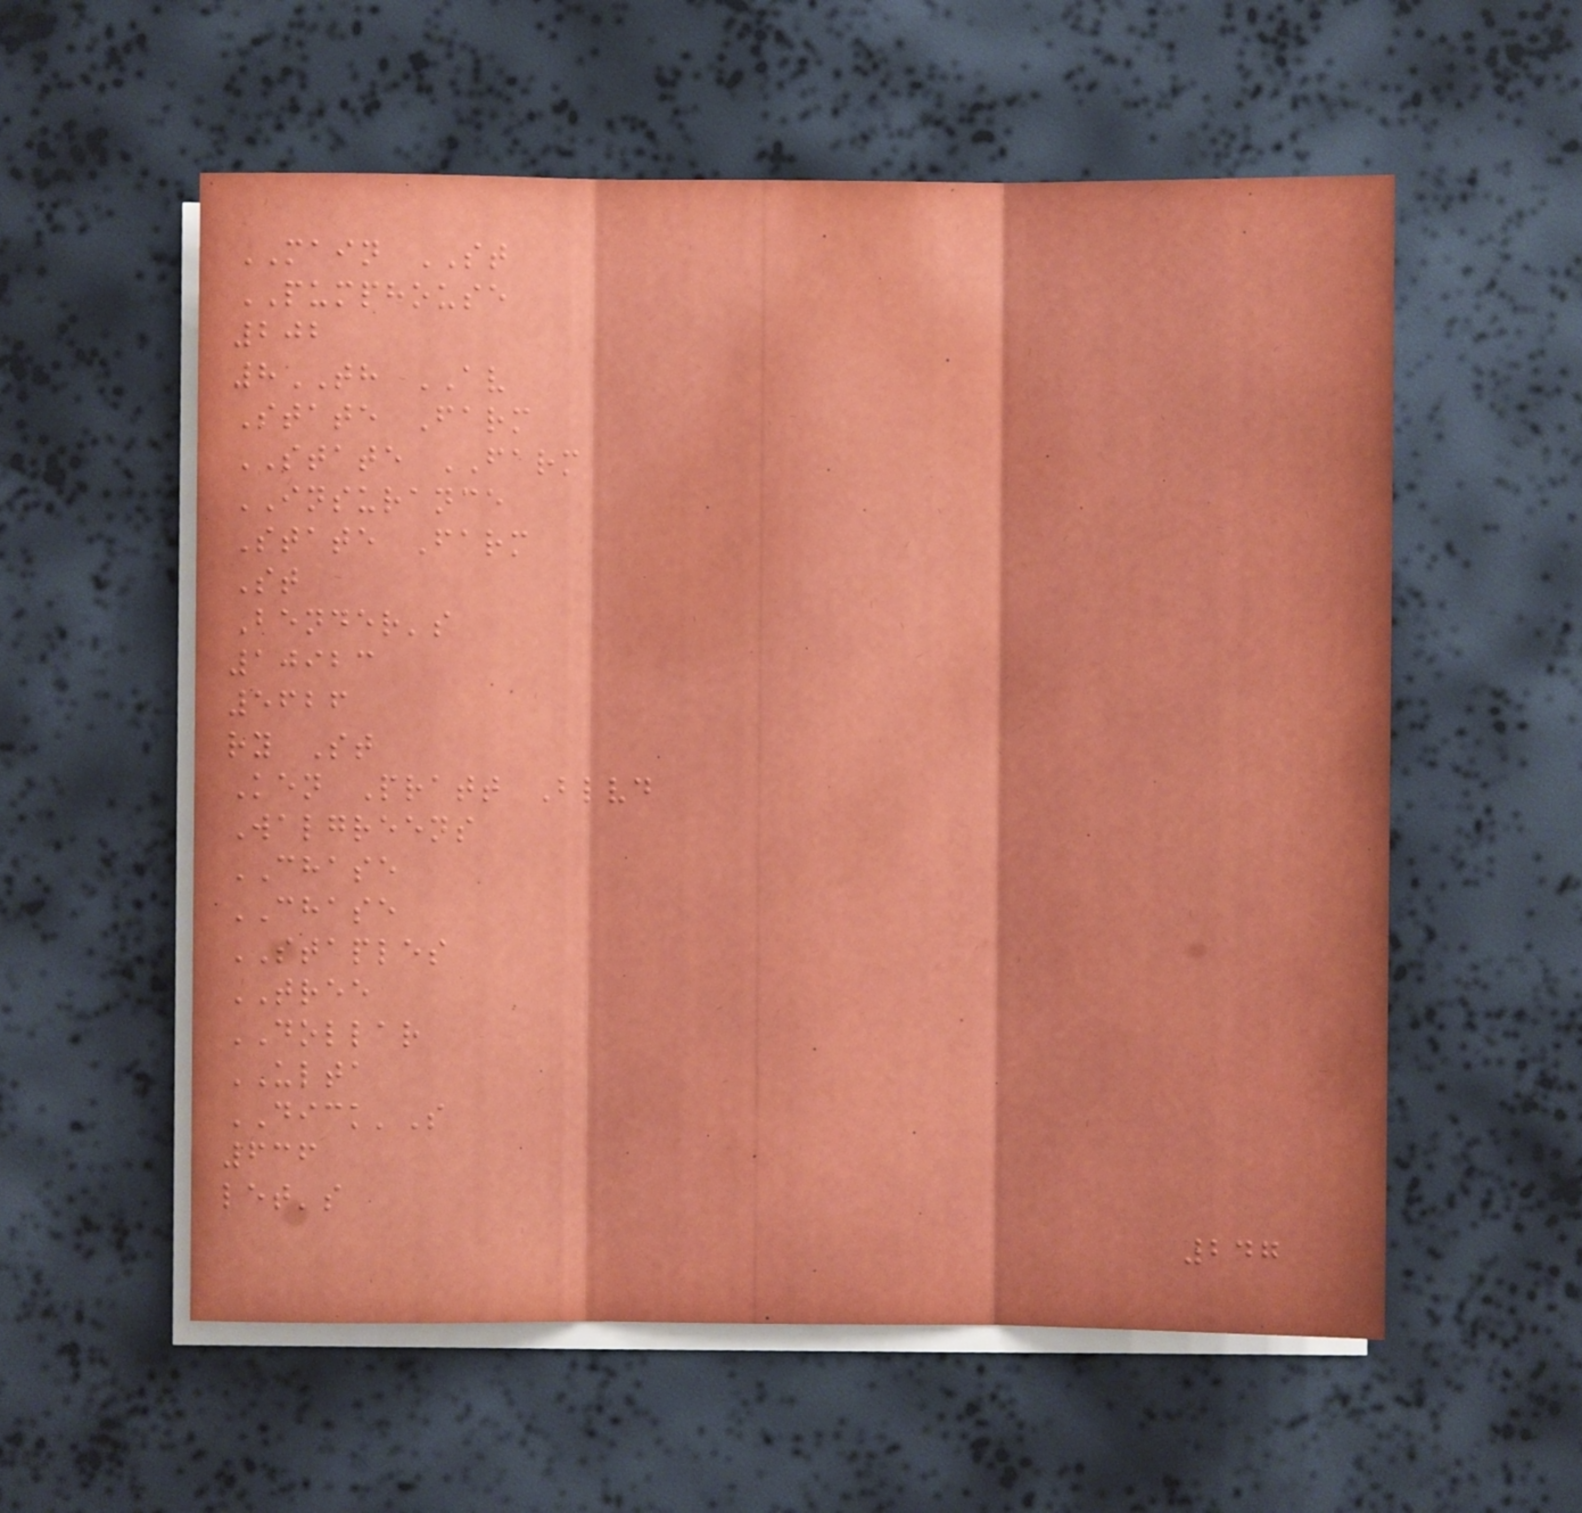MAIN ST
PUMPHOUSE
202
8TH AV
State Farm
STATE FARM
INSURANCE
State Farm
St
Bender's
10923
5626
ry St
Ken Pratt Blvd
Walgreens
CHASE
CHASE
STAPLES
TREE
DOLLAR
ULTA
DICK'S
636
let's
247
